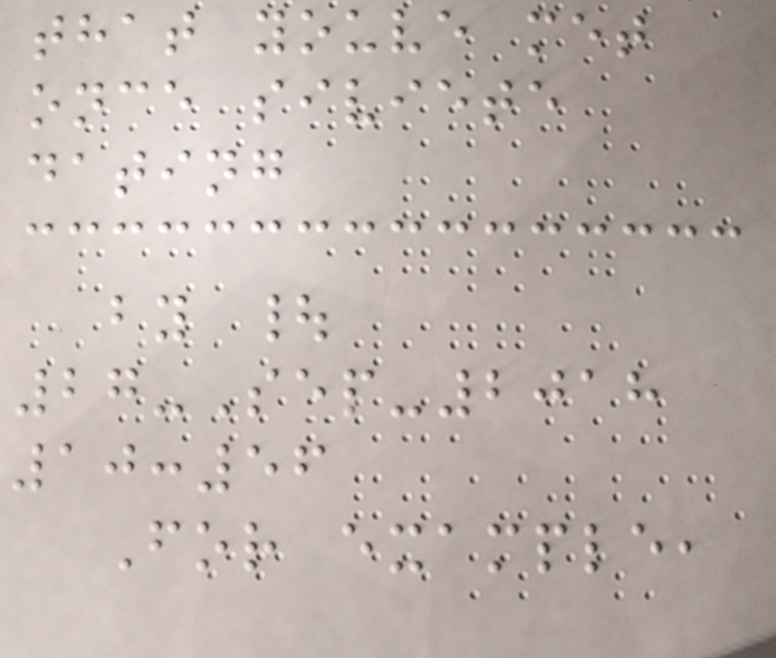that youve met
once siviete
dating
by |
27-Sep-2018
10:56
For example,
